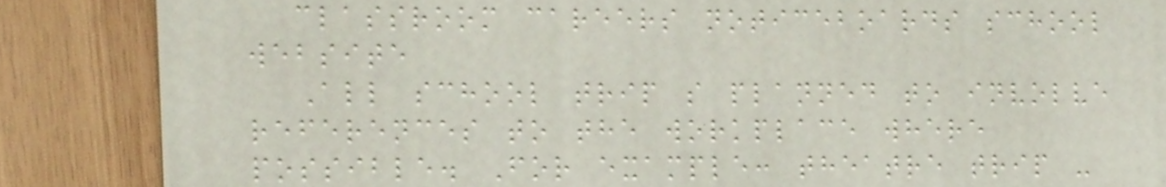classroom careers noticeboards school
website
All school trip s planned to involve
references to the workplace where
possible. For example: theatre trip -
